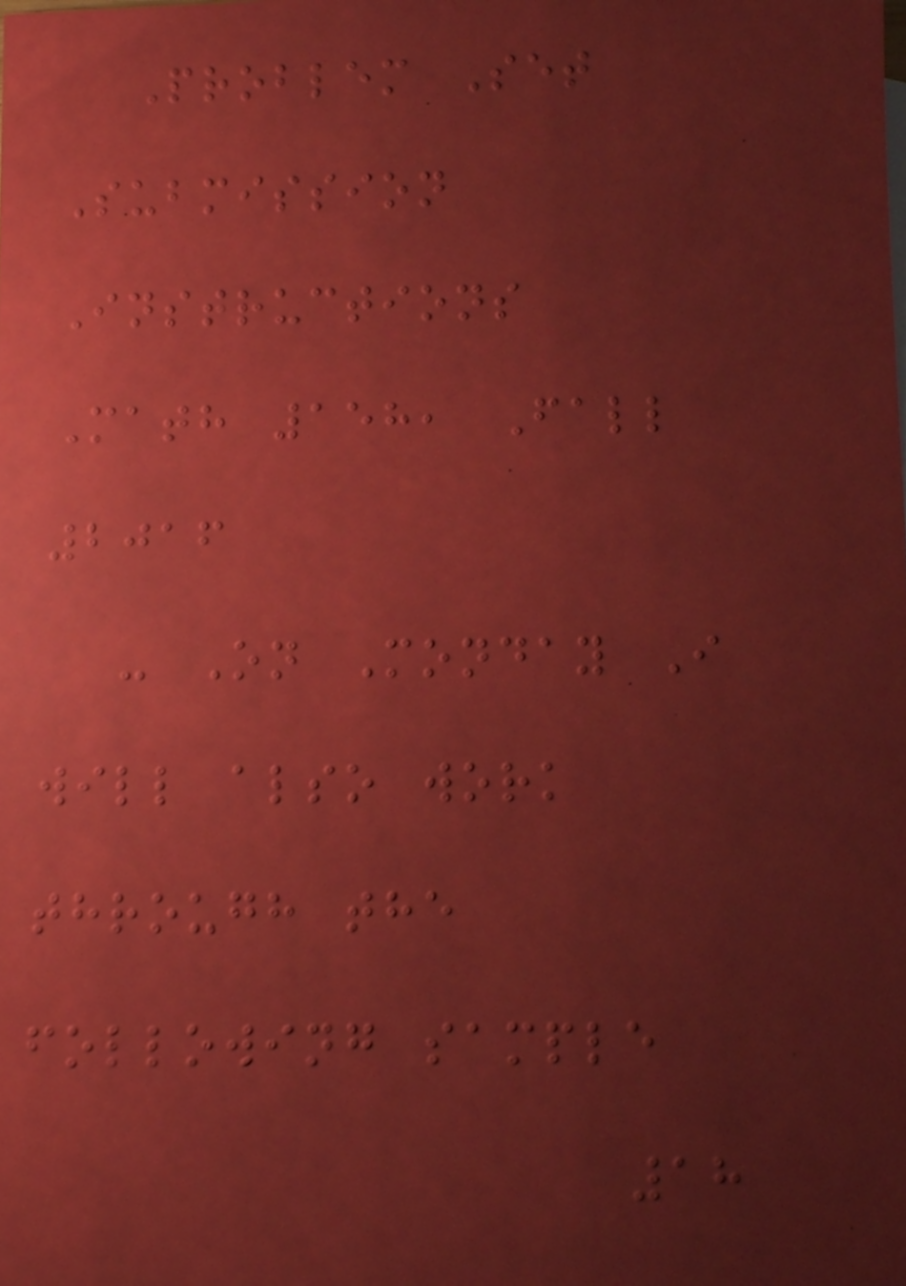Problem Set
Submission
Instructions
Math 158, Fall
2016
- On Monday I
will also work
through the
following sample
18
